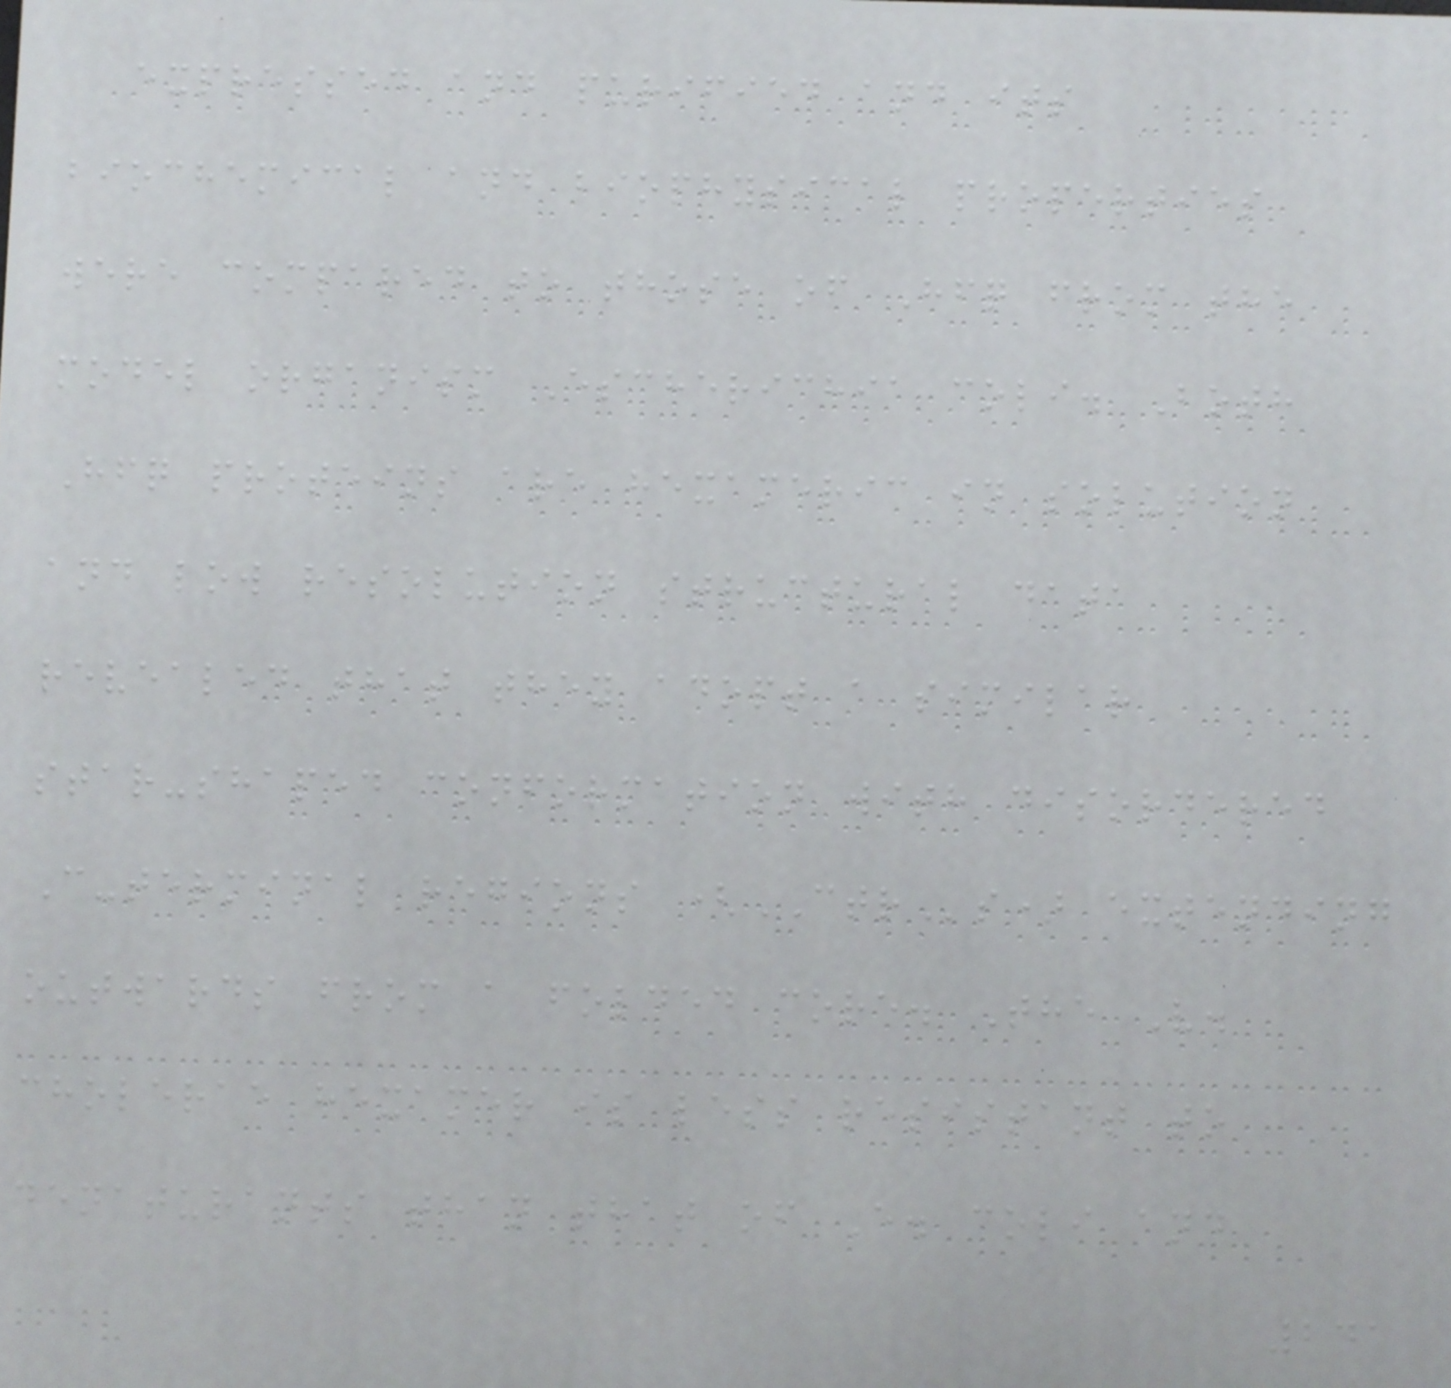expressed and purified and its
biochemical and biophysical properties
were compared to those of Hfq from the
model organism Escherichia coli. Both
Hfq proteins are hexameric in solution
and low resolution structural data
revealed that they adopt a similar
star-shaped conformation with disordered
C-terminal regions (CTRs) extending
outwards from a folded core. The V.
cholerae hexamer is less resistant to
denaturants than that of E. coli and
241
